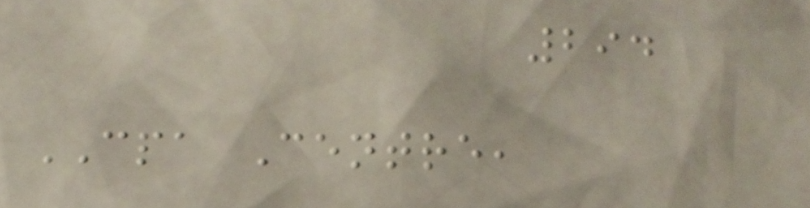294
CPA Centre,
